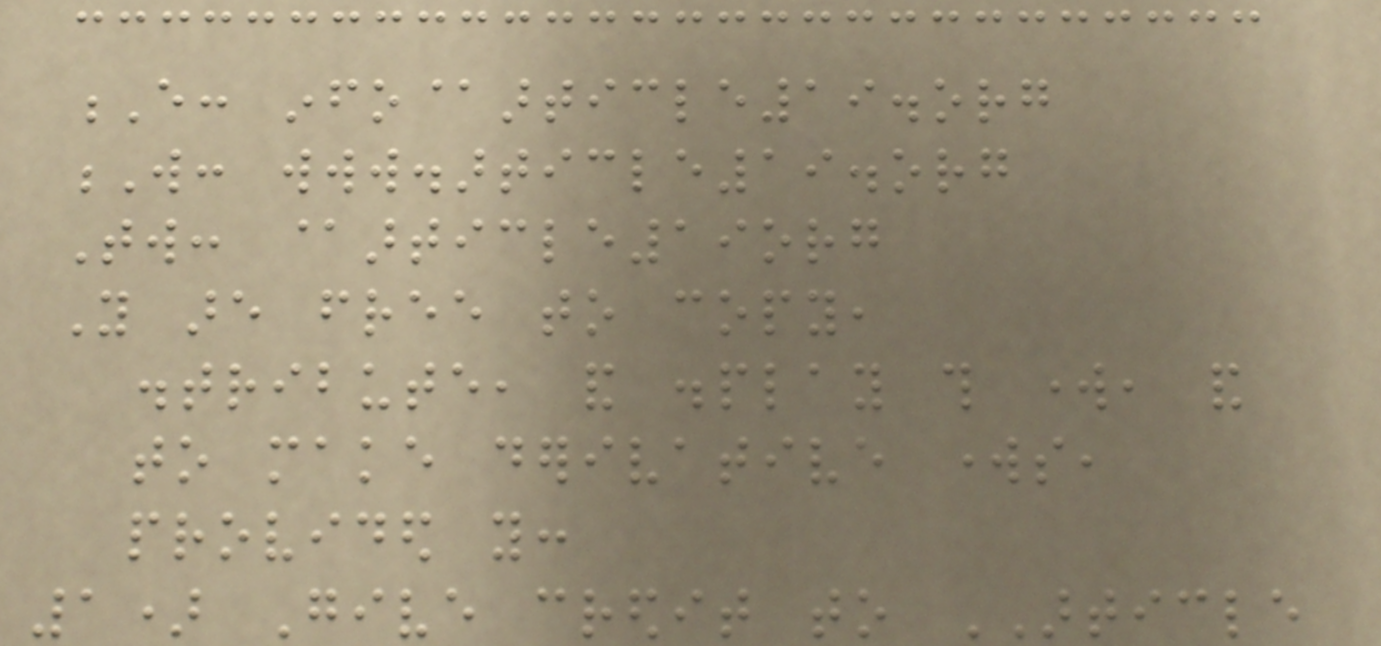E: info@article19.org
W: www.article19.org
Tw: @article19org
You are free to copy,
distribute, and display this work, and
to make derivative works,
provided you:
1) Give credit to ARTICLE
